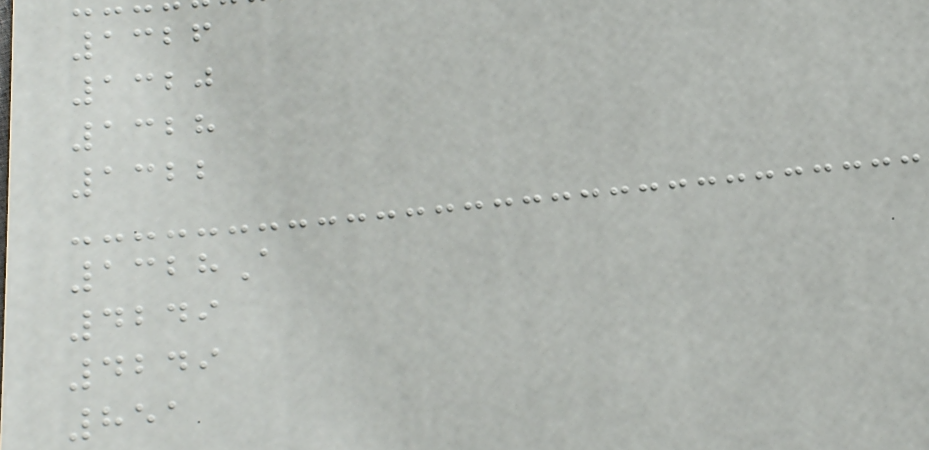1326
1320
1328
1322
1328A
4249
4249
851
